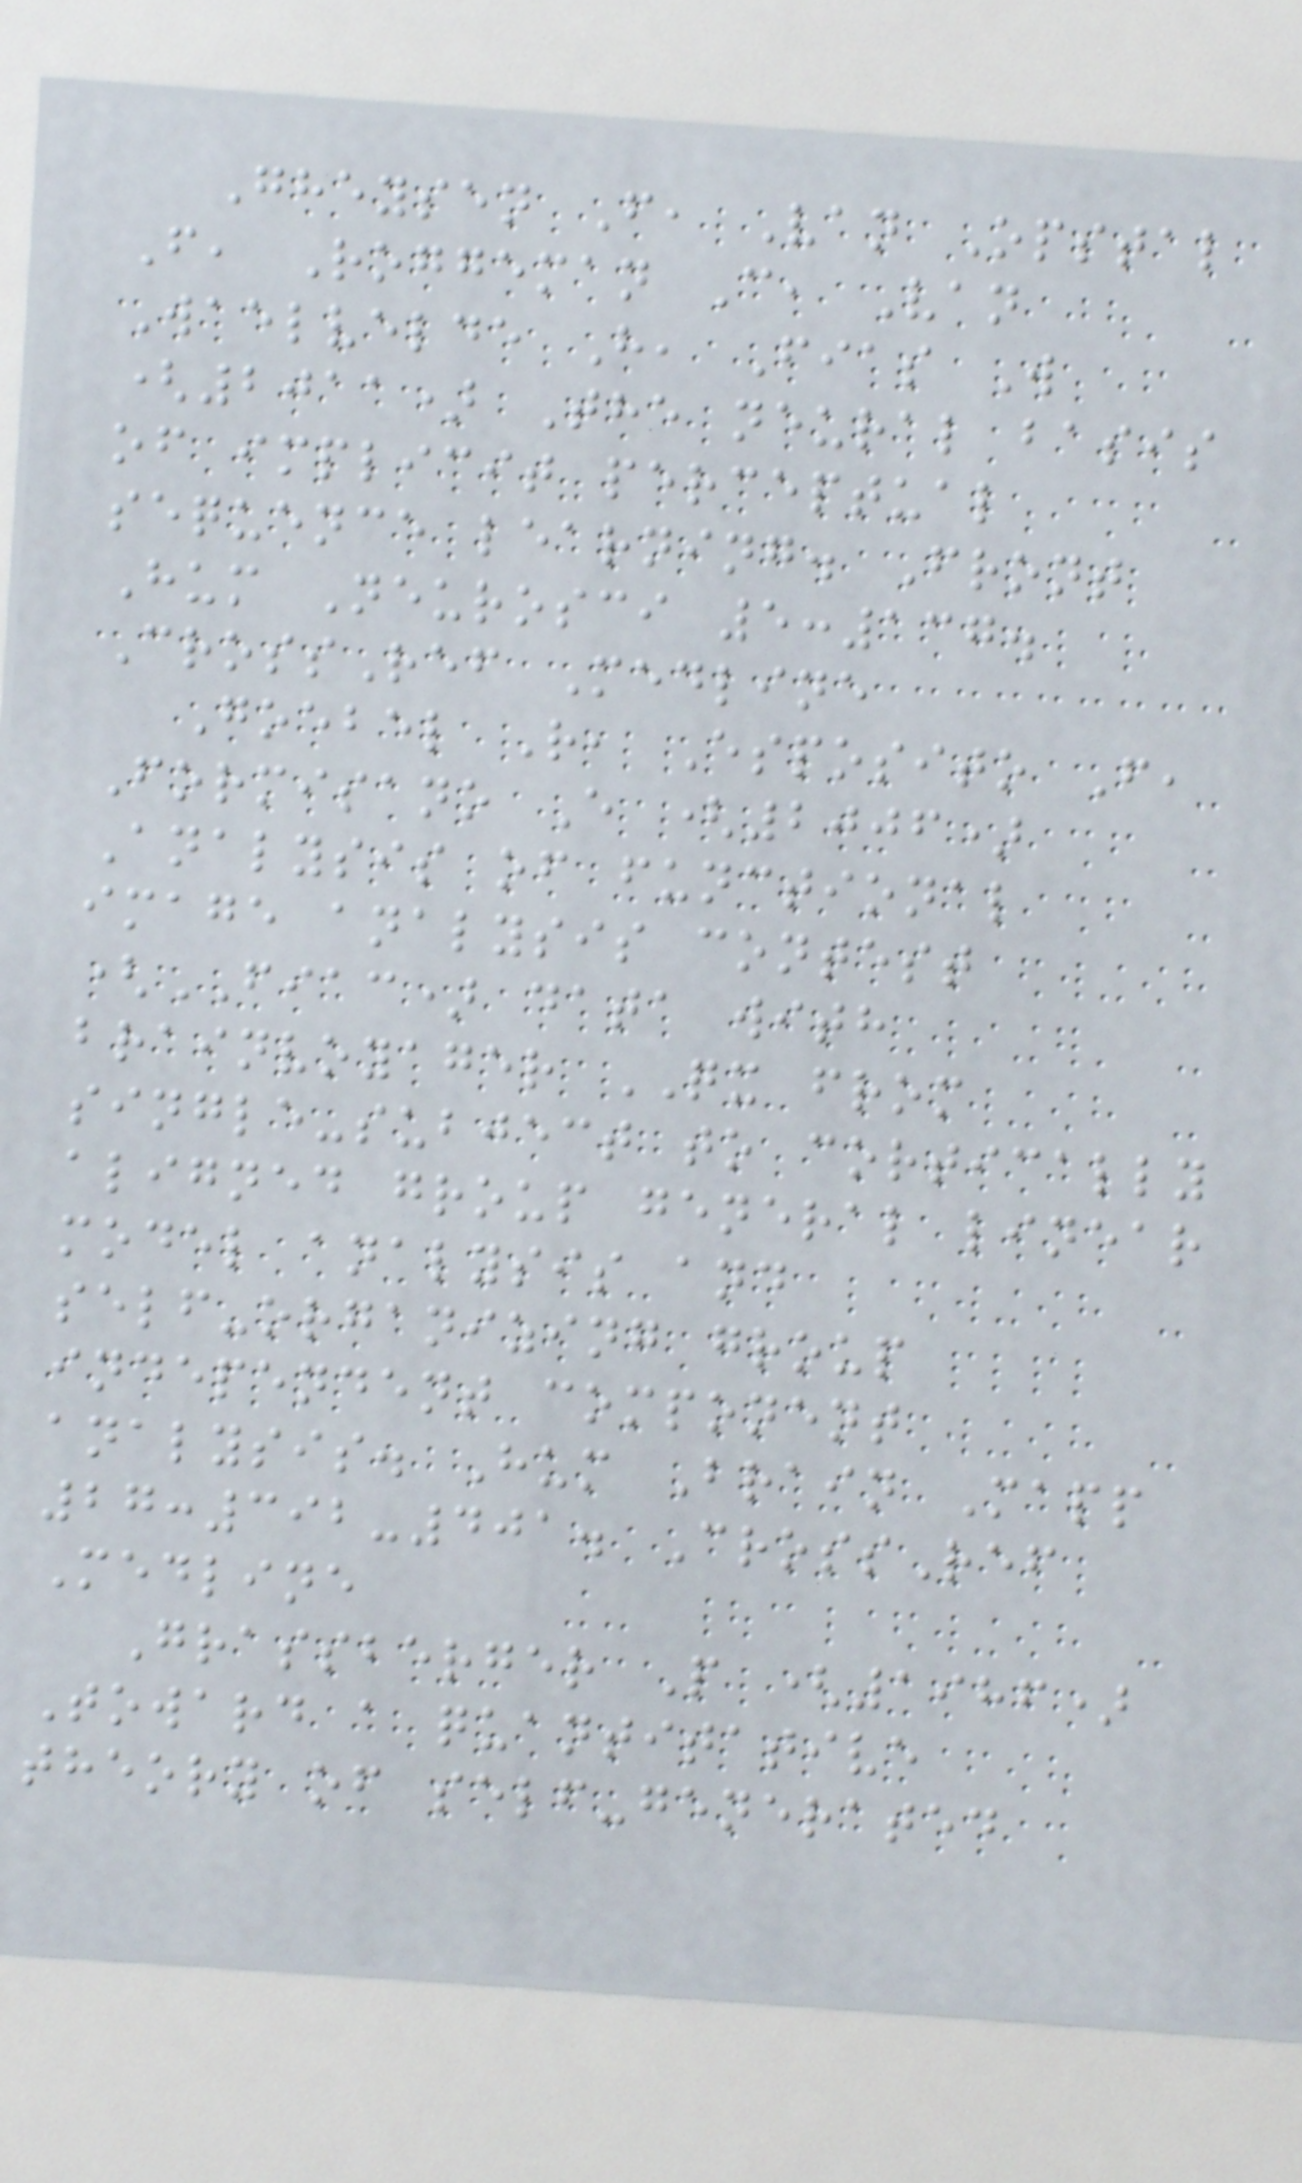Gheysen F, Van Opstal
F, Roggeman C, Van
Waelvelde H, Fias W
(2011) The neural basis
of implicit perceptual
sequence learning. Front
Hum Neurosci 5:137.
CrossRef Medline
Goebel R, Esposito F,
Formisano E (2006)
Analysis of functional
image analysis contest
(FIAC) data with
brainvoyager QX from
single-subject to cortically
aligned group general linear
model analysis and
self-organizing group
independent component
analysis. Hum Brain Mapp
27:392-401. CrossRef
Medline
Grassberger P (1986)
Toward a quantitative
theory of self-generated
